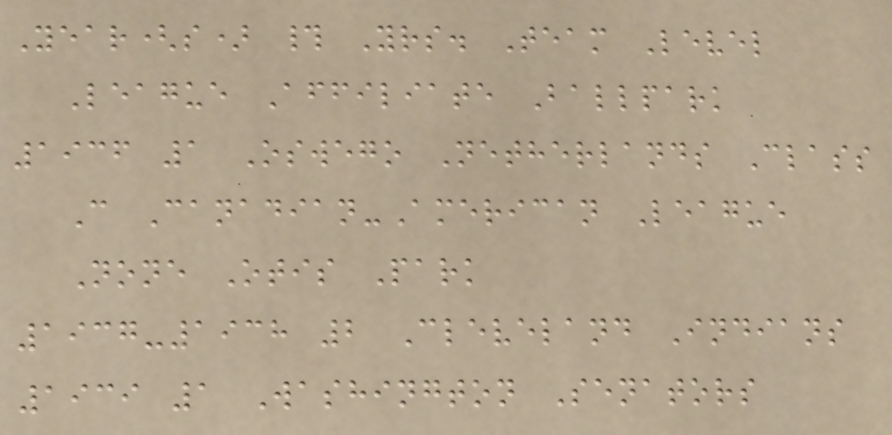Year(s) # Yrs. Team Level
League Affiliate Ballpark
1936 1 Oswego Netherlands Class
C Canadian-American League
None Otis Park
1937-1938 2 Cleveland Indians
1939 1 Washington Senators
